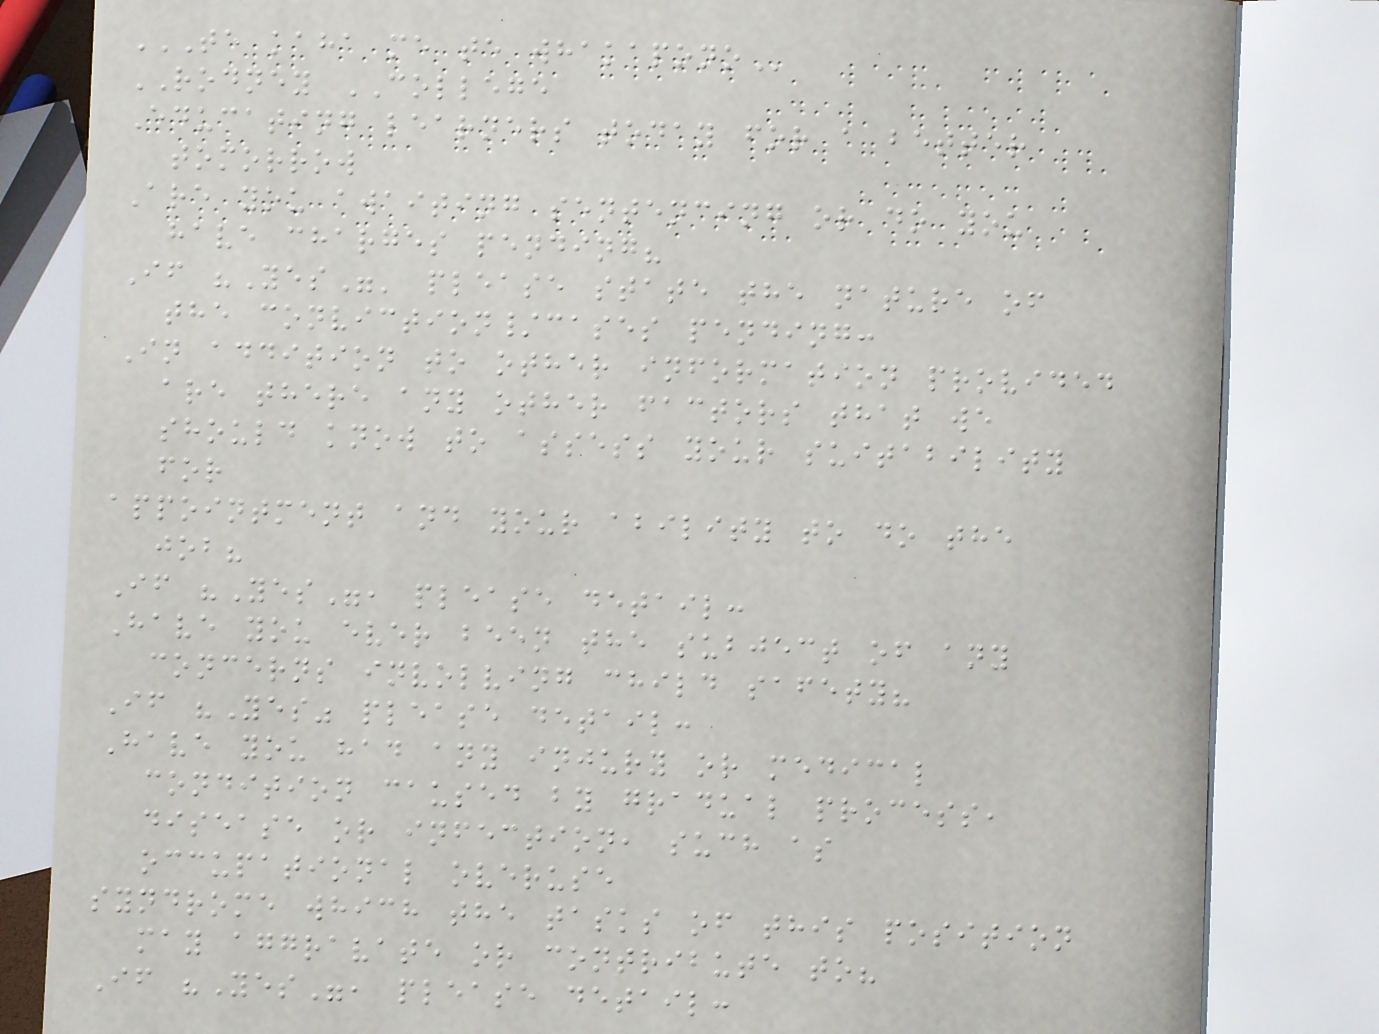TE KAHA ME TE WHAKAPONO
RODNEY COLLEGE
Educating learners today for a better
tomorrow
Are you awaiting sentencing or do you
have charges pending?
If "Yes"' please state the nature of
the conviction/cases pending:
In addition to other information provided
are there any other factors that we
should know to assess your suitability
for
appointment and your ability to do the
job?
If "Yes", please detail:
Have you ever been the subject of any
concerns involving child safety?
If "Yes" please detail:
Have you had any injury or medical
condition caused by gradual process,
disease or infection, such as
occupational overuse
syndrome which the tasks of this position
may aggravate or contribute to?
If "Yes", please detail:
